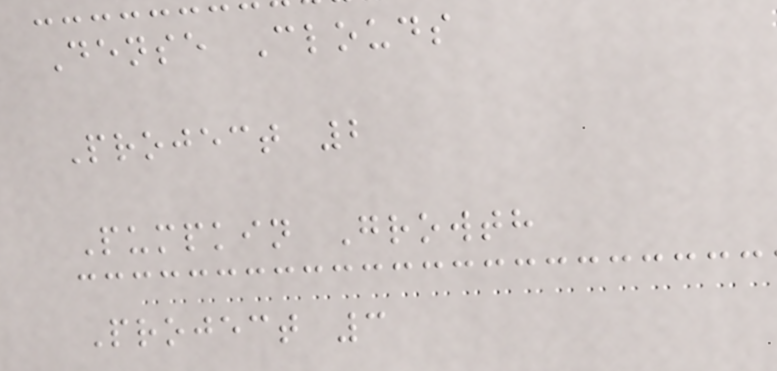Dense Clouds
Project 2
Pumpkin Growth
Project 3
